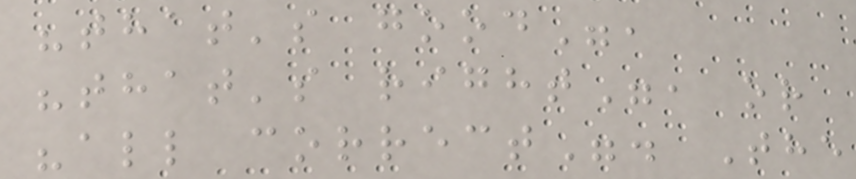"that's good",
"that's right", or
"all correct". The
